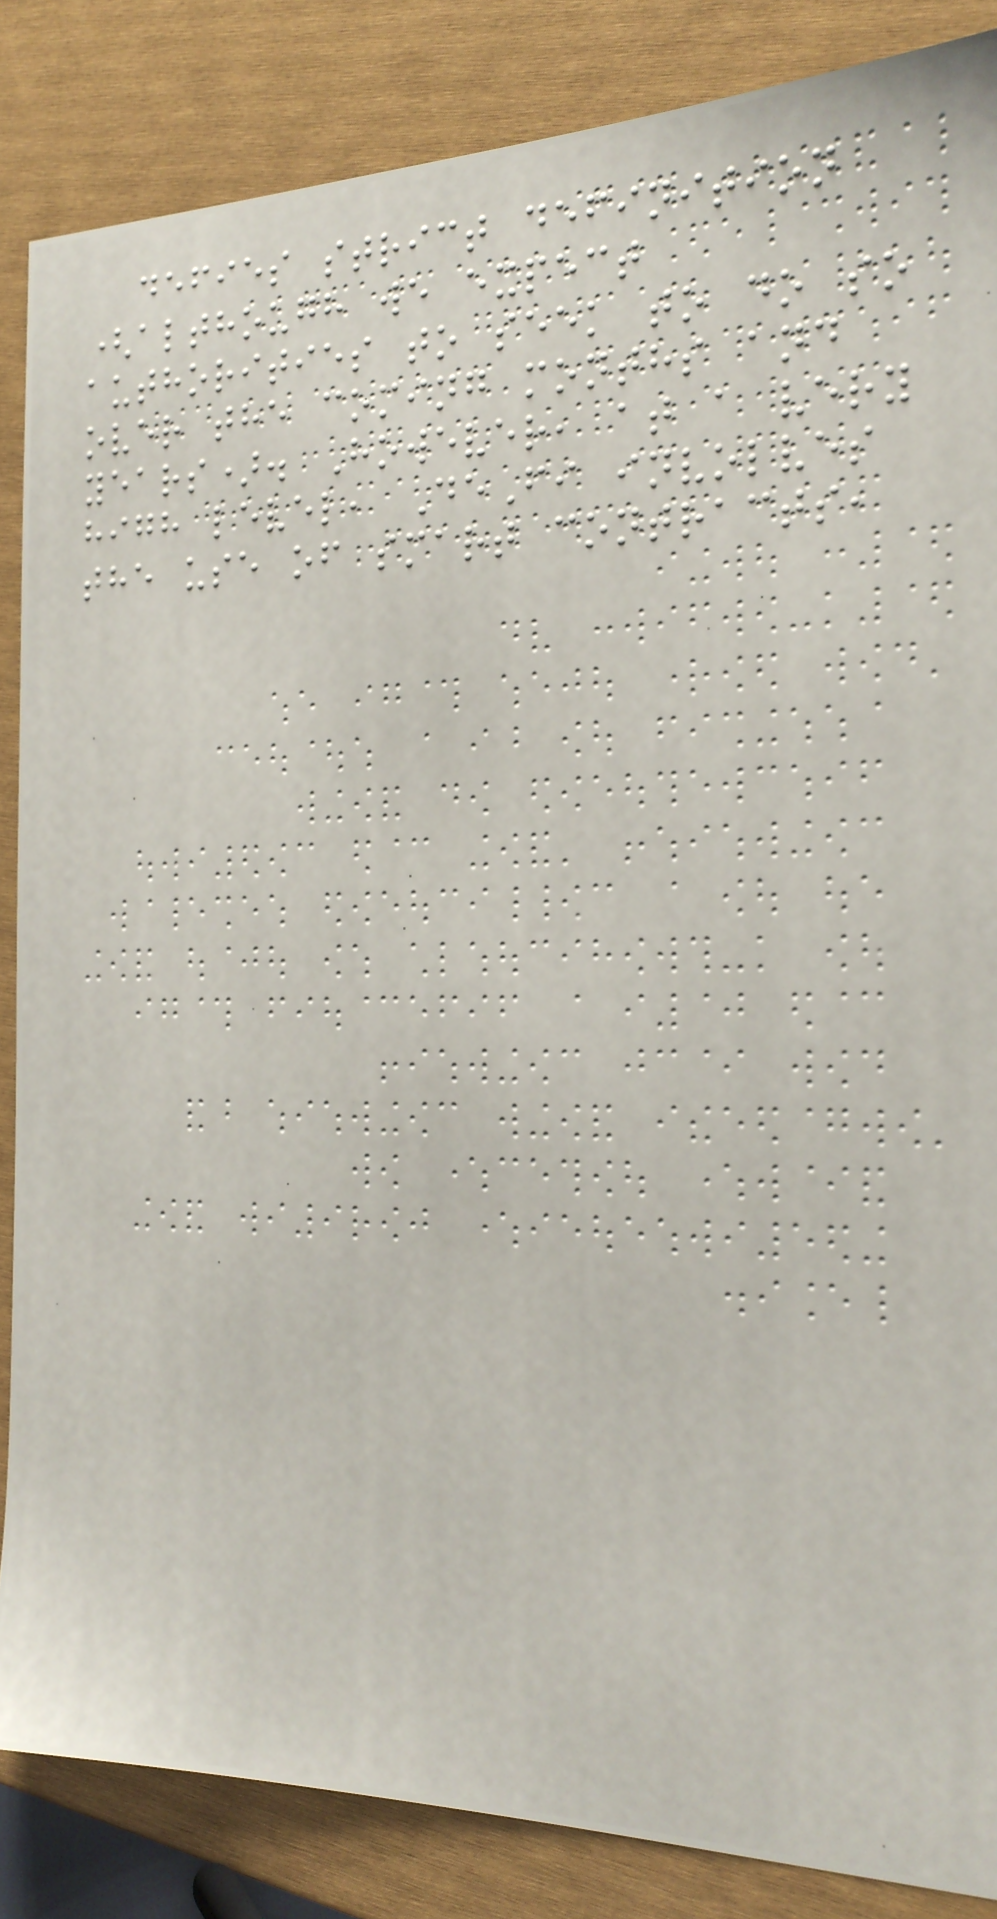defies strict definition
(although we expect
authorities to seek to do so
over the coming months and
years). However, at a very
high level, DeFi involves
the use of smart contracts,
